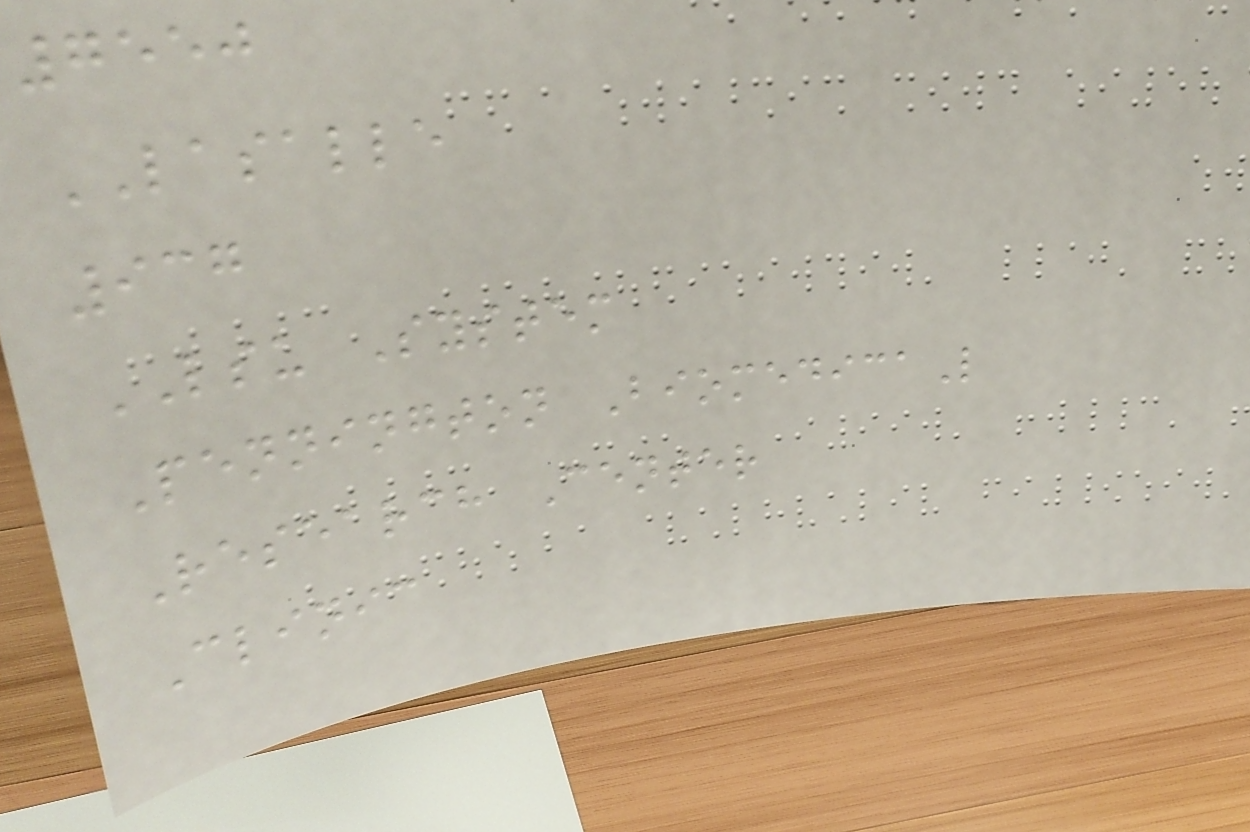7550
LASALLE
937
LSU System
Pennington BiomedicaL
Research Center
Clinic
